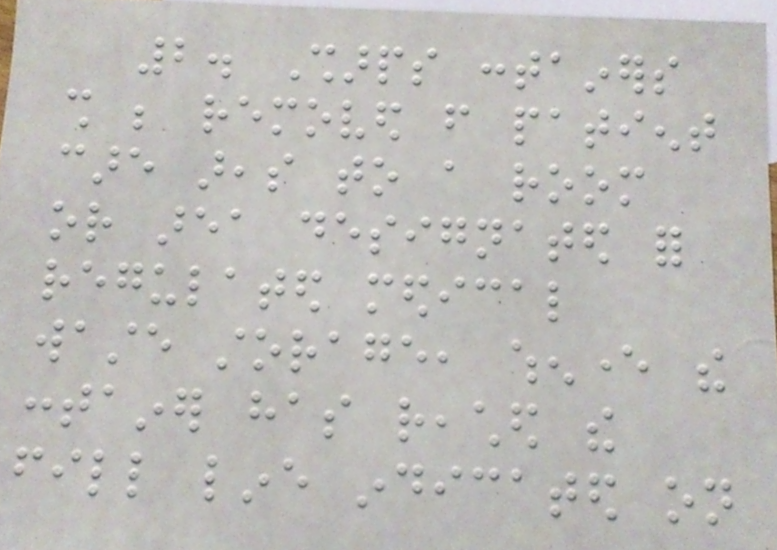2. Sharps containers
shall be removed from patient
care areas to a room
or area designated for
regulated medical
waste storage, whenever the
container has reached the
fill line indicated on
